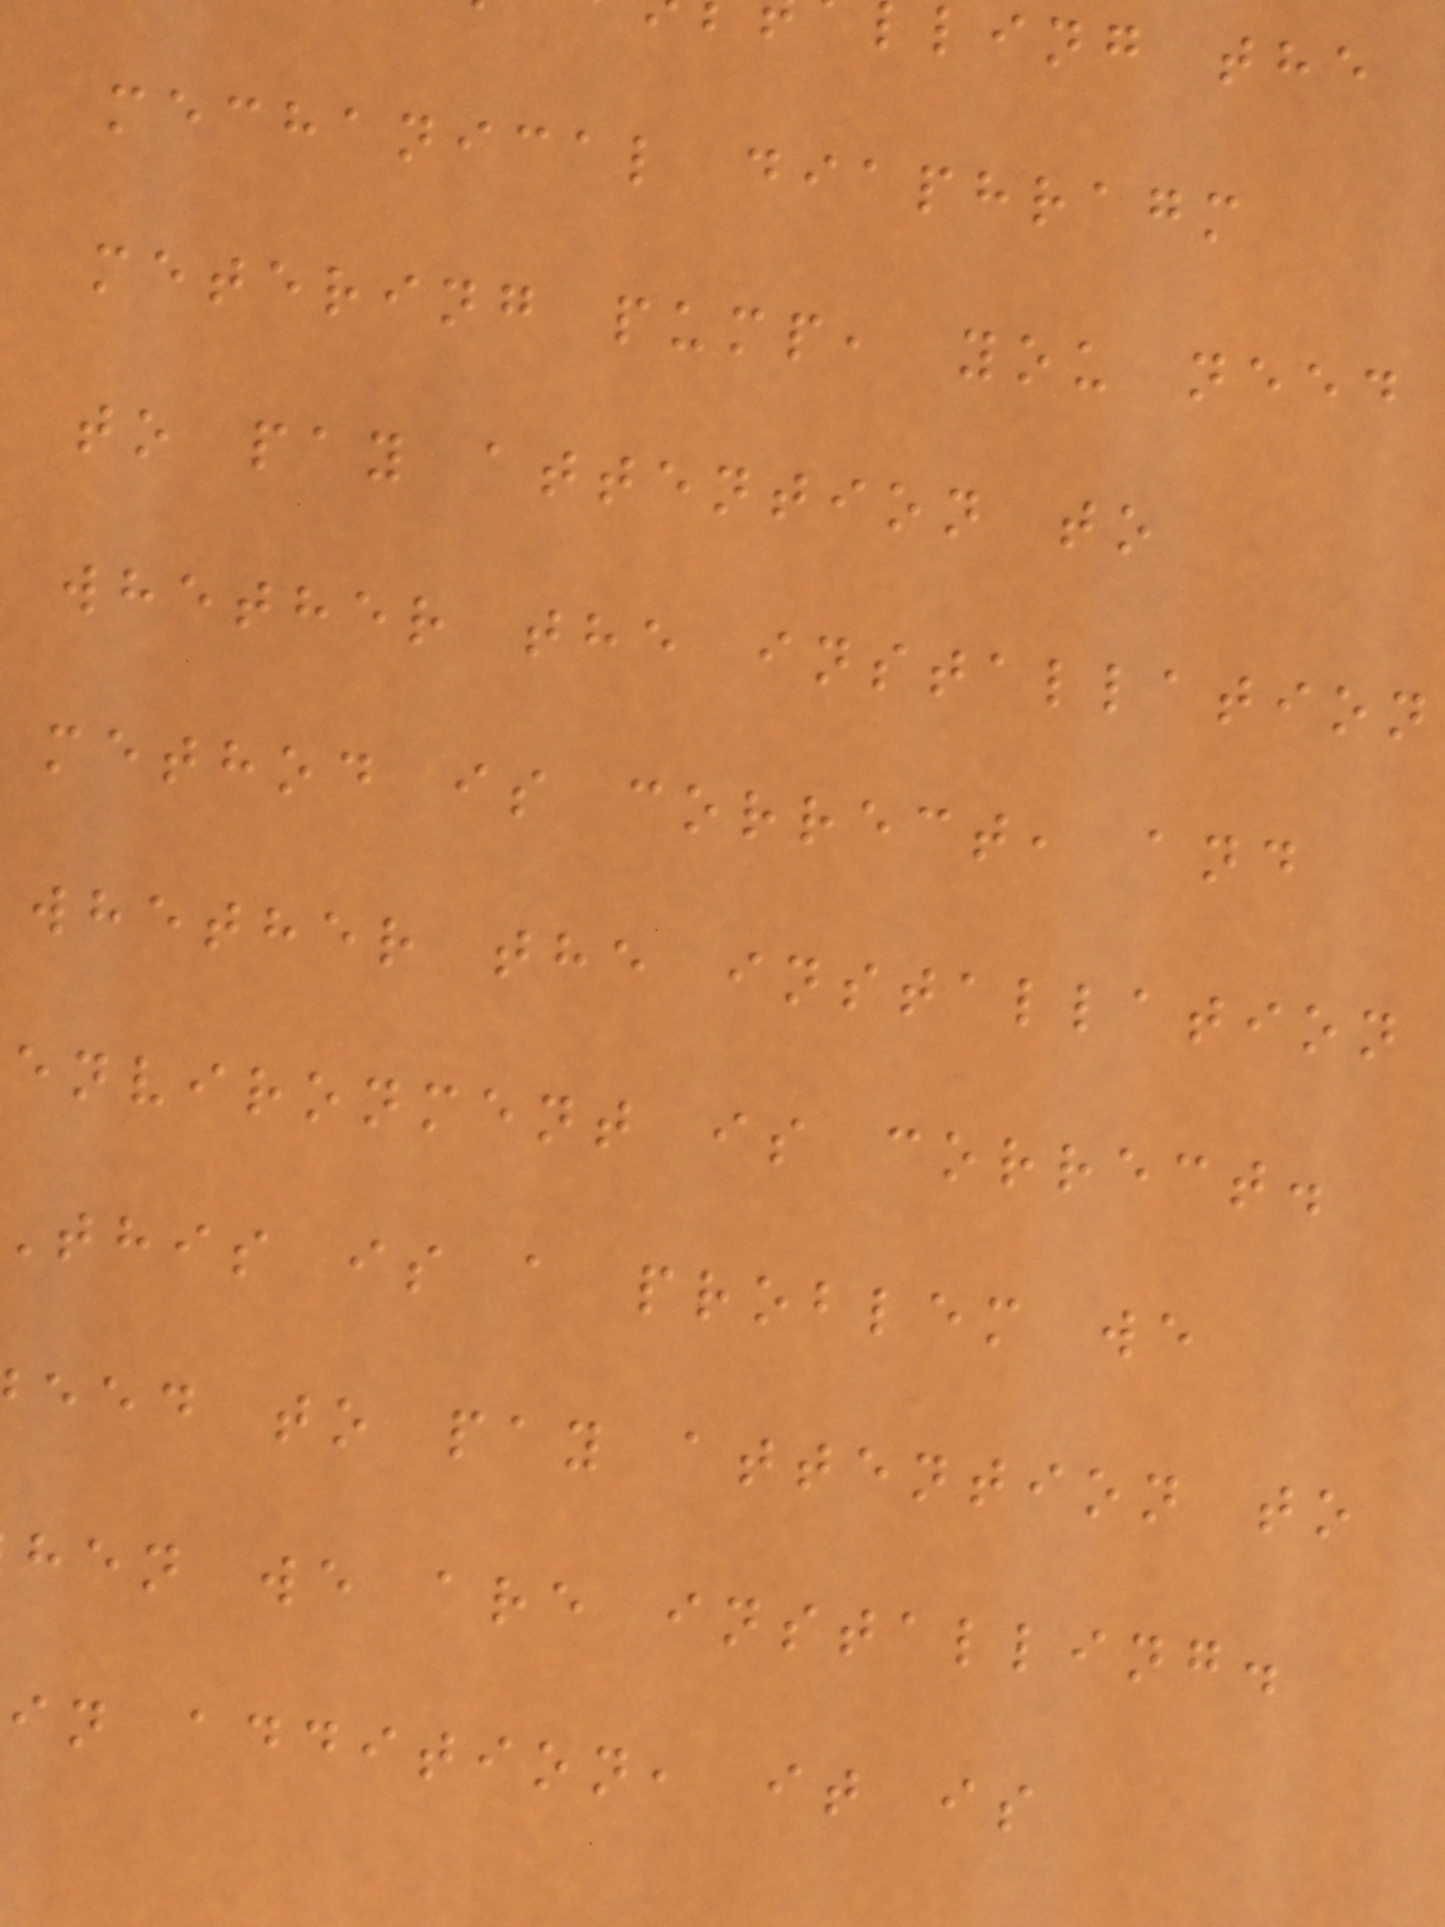ling the
mechanical diaphragm
metering pump, you need
to pay attention to
whether the installation
method is correct, and
whether the installation
environment is correct.
this is a problem we
eed to pay attention to
hen we are installing.
in addition, it is
